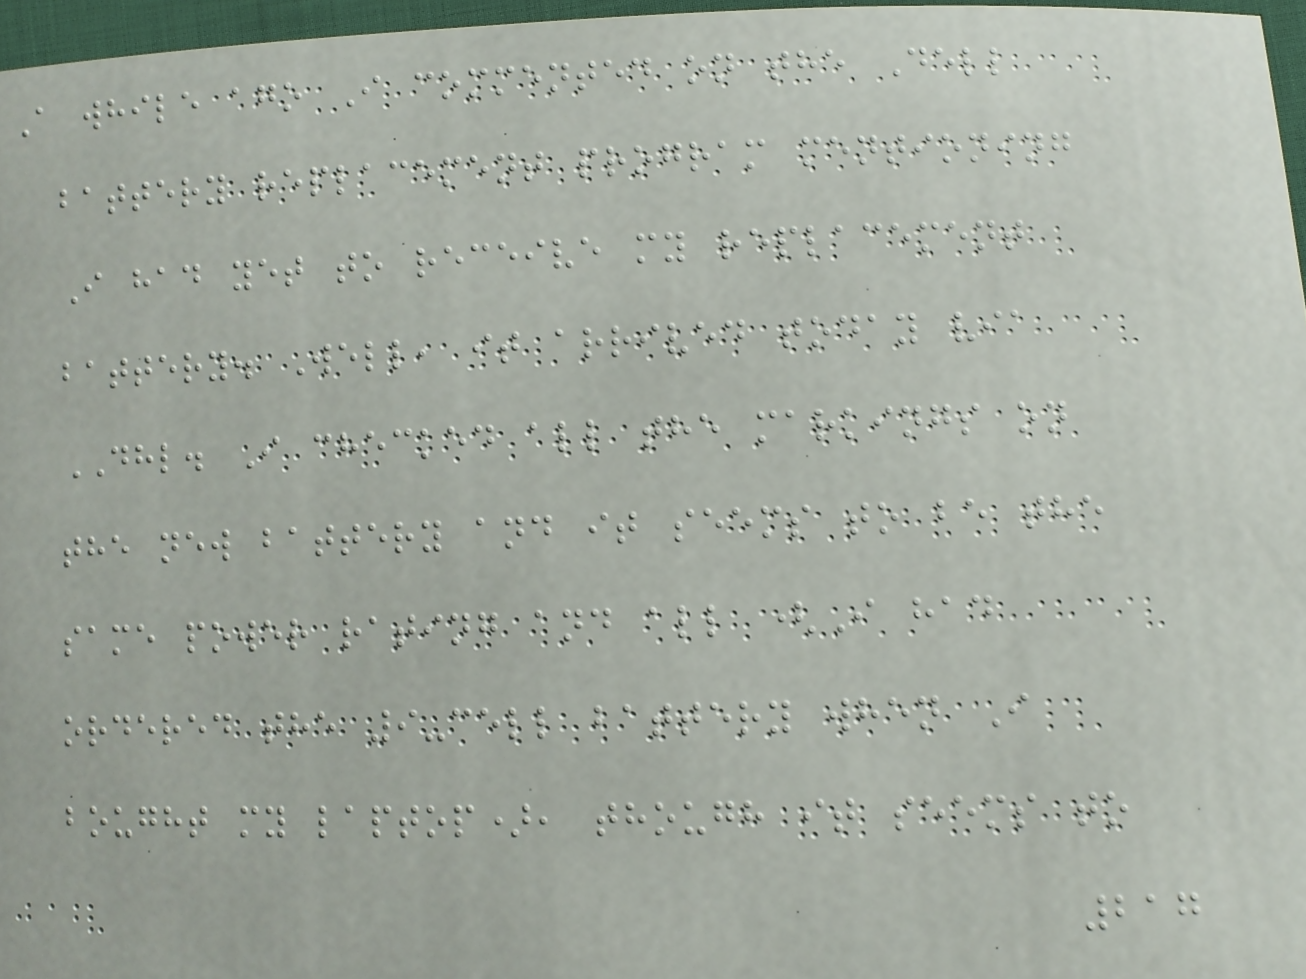A while ago I commented on the Dell
battery replacement program mentioning
I had yet to receive my replacement
battery. Well, it arrived today via
DHL. I checked all the markings on
the new battery and it seems to be the
same power rating and all (I had
ordered the 9-cell battery when I
bought my laptop), though it seems to
217
